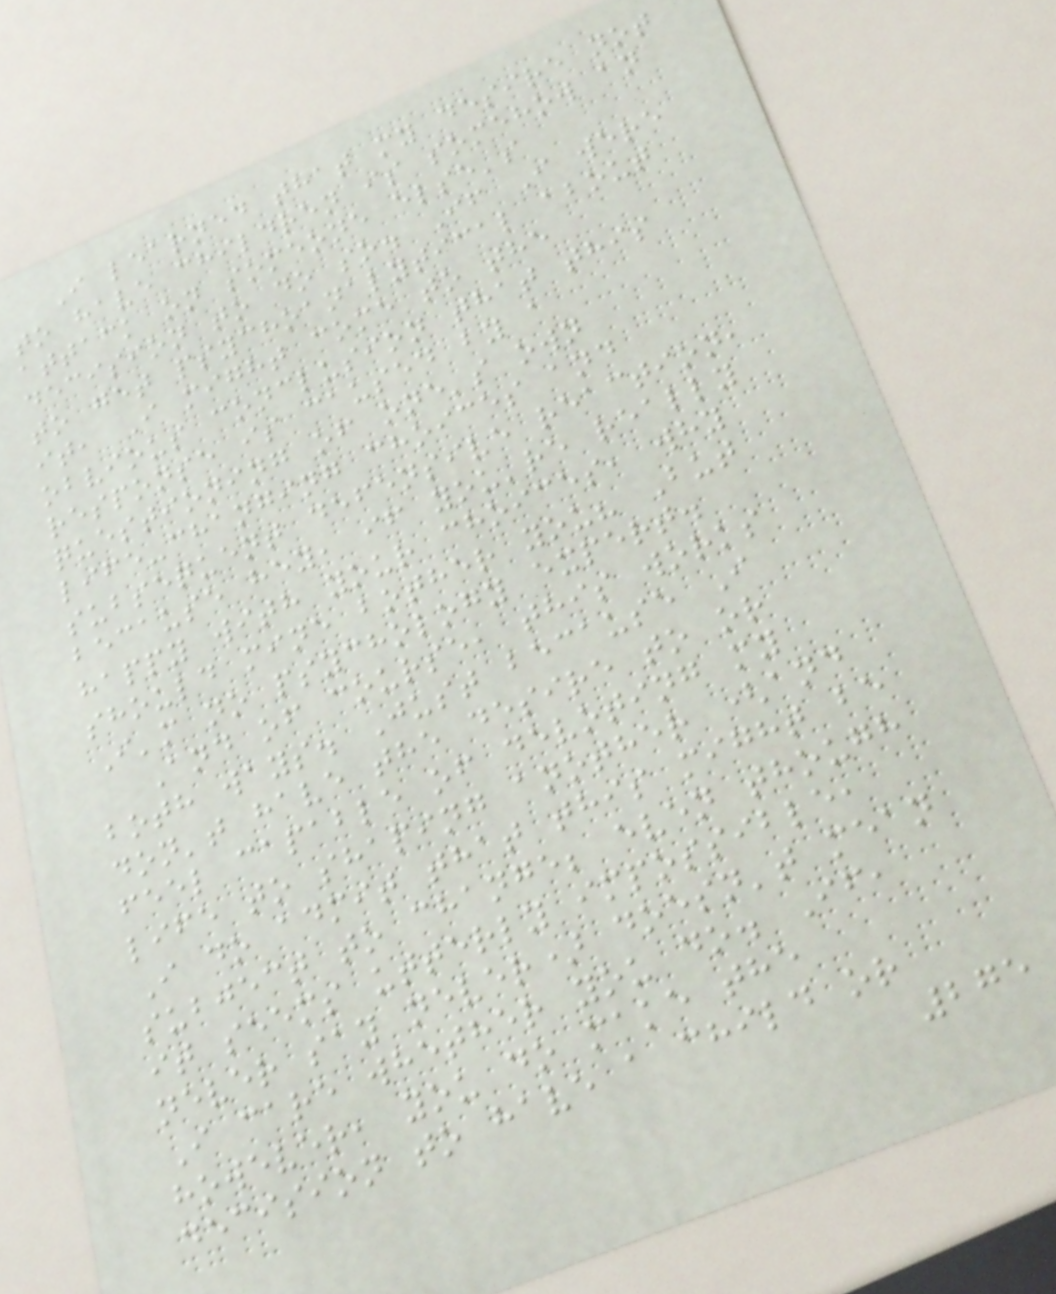I learned that my desire not
to have children is somehow an
attack on someone else's
decision to do so. If I were
to get psychoanalytical about
it, I might come to the
obvious conclusion that this
response is caused by a
questioning of one's own
life-changing choices and
subsequent defensive reaction,
because hey, if you're really
happy with your choices, why
should mine bother you? But
I'm no psychology expert.
And of course, this works
both ways. Just because I
don't have the desire to or
feel capable of devoting my
life to shaping another (and
I do admit that this might be
subject to change; even though
it seems utterly impossible,
never say never) doesn't mean
I care whether you do. If,
however, you do make the
decision to have a child or
275
